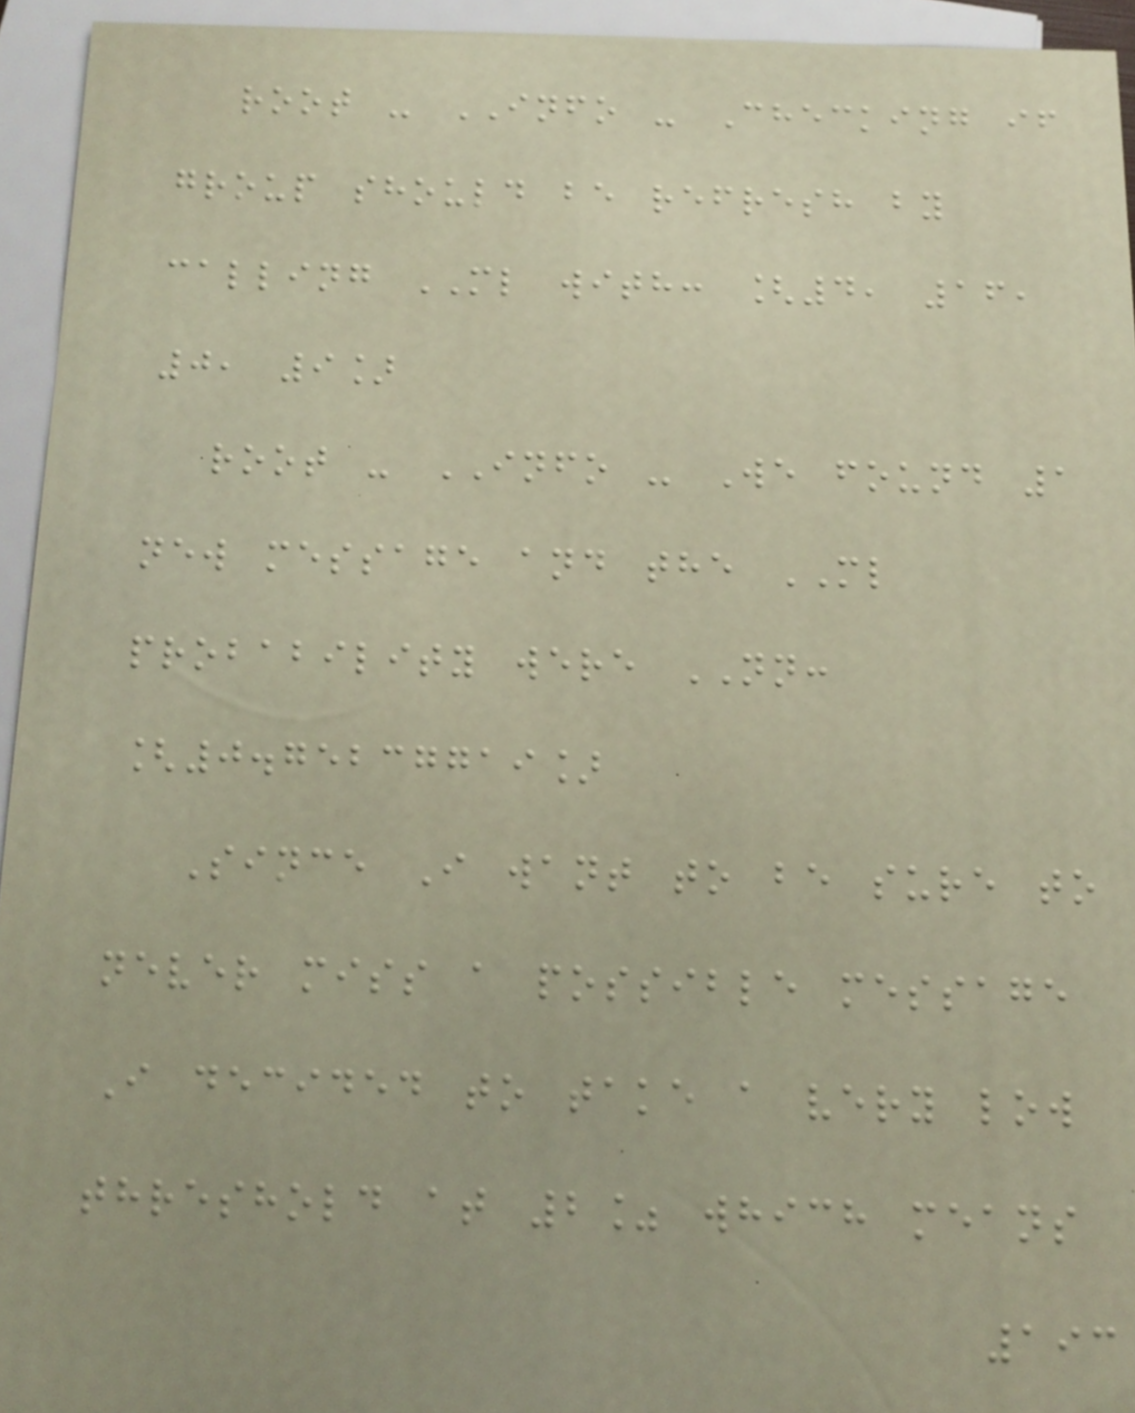root - INFO - Checking if
group should be refresh by
calling ML with: [4, 16,
0, 9]
root - INFO - We found 1
new message and the ML
probability were NN:
[0.75237719]
Since I want to be sure to
never miss a possible message
I decided to take a very low
threshold at 2% which means
193
